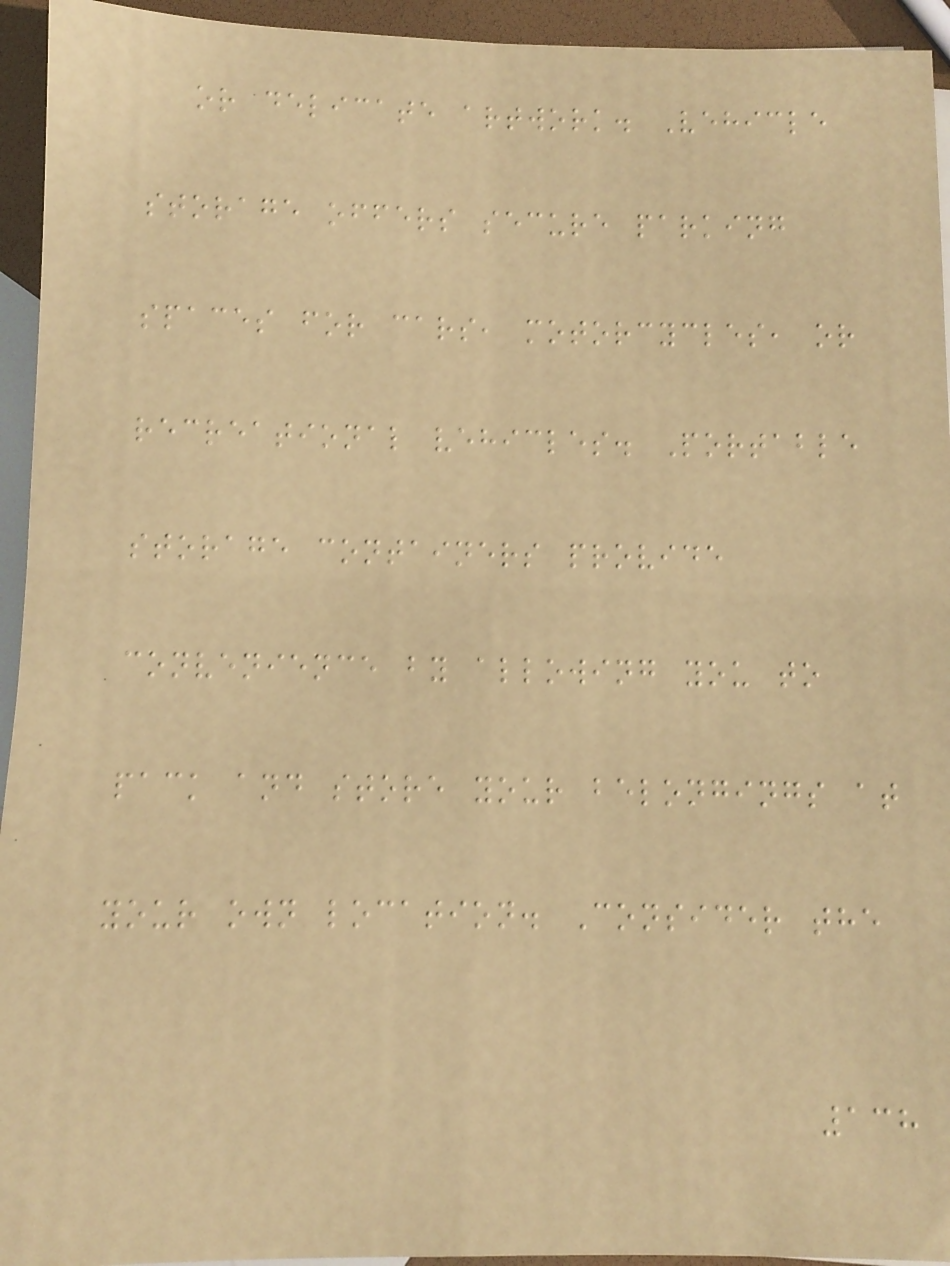or delicate artwork. Vehicle
storage offers secure parking
spaces for cars, motorcycles, or
recreational vehicles. Portable
storage containers provide
convenience by allowing you to
pack and store your belongings at
your own location. Consider the
138
